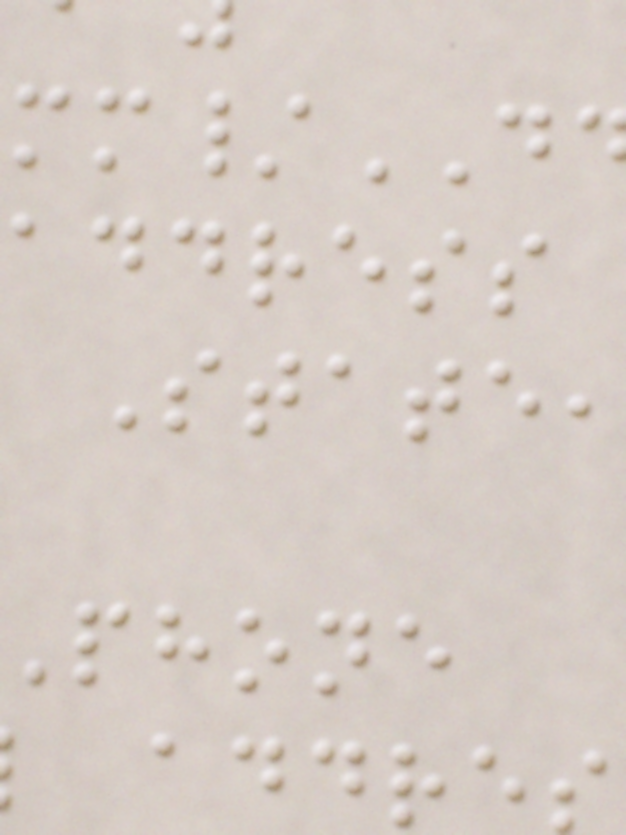address
State,
phone
addre
